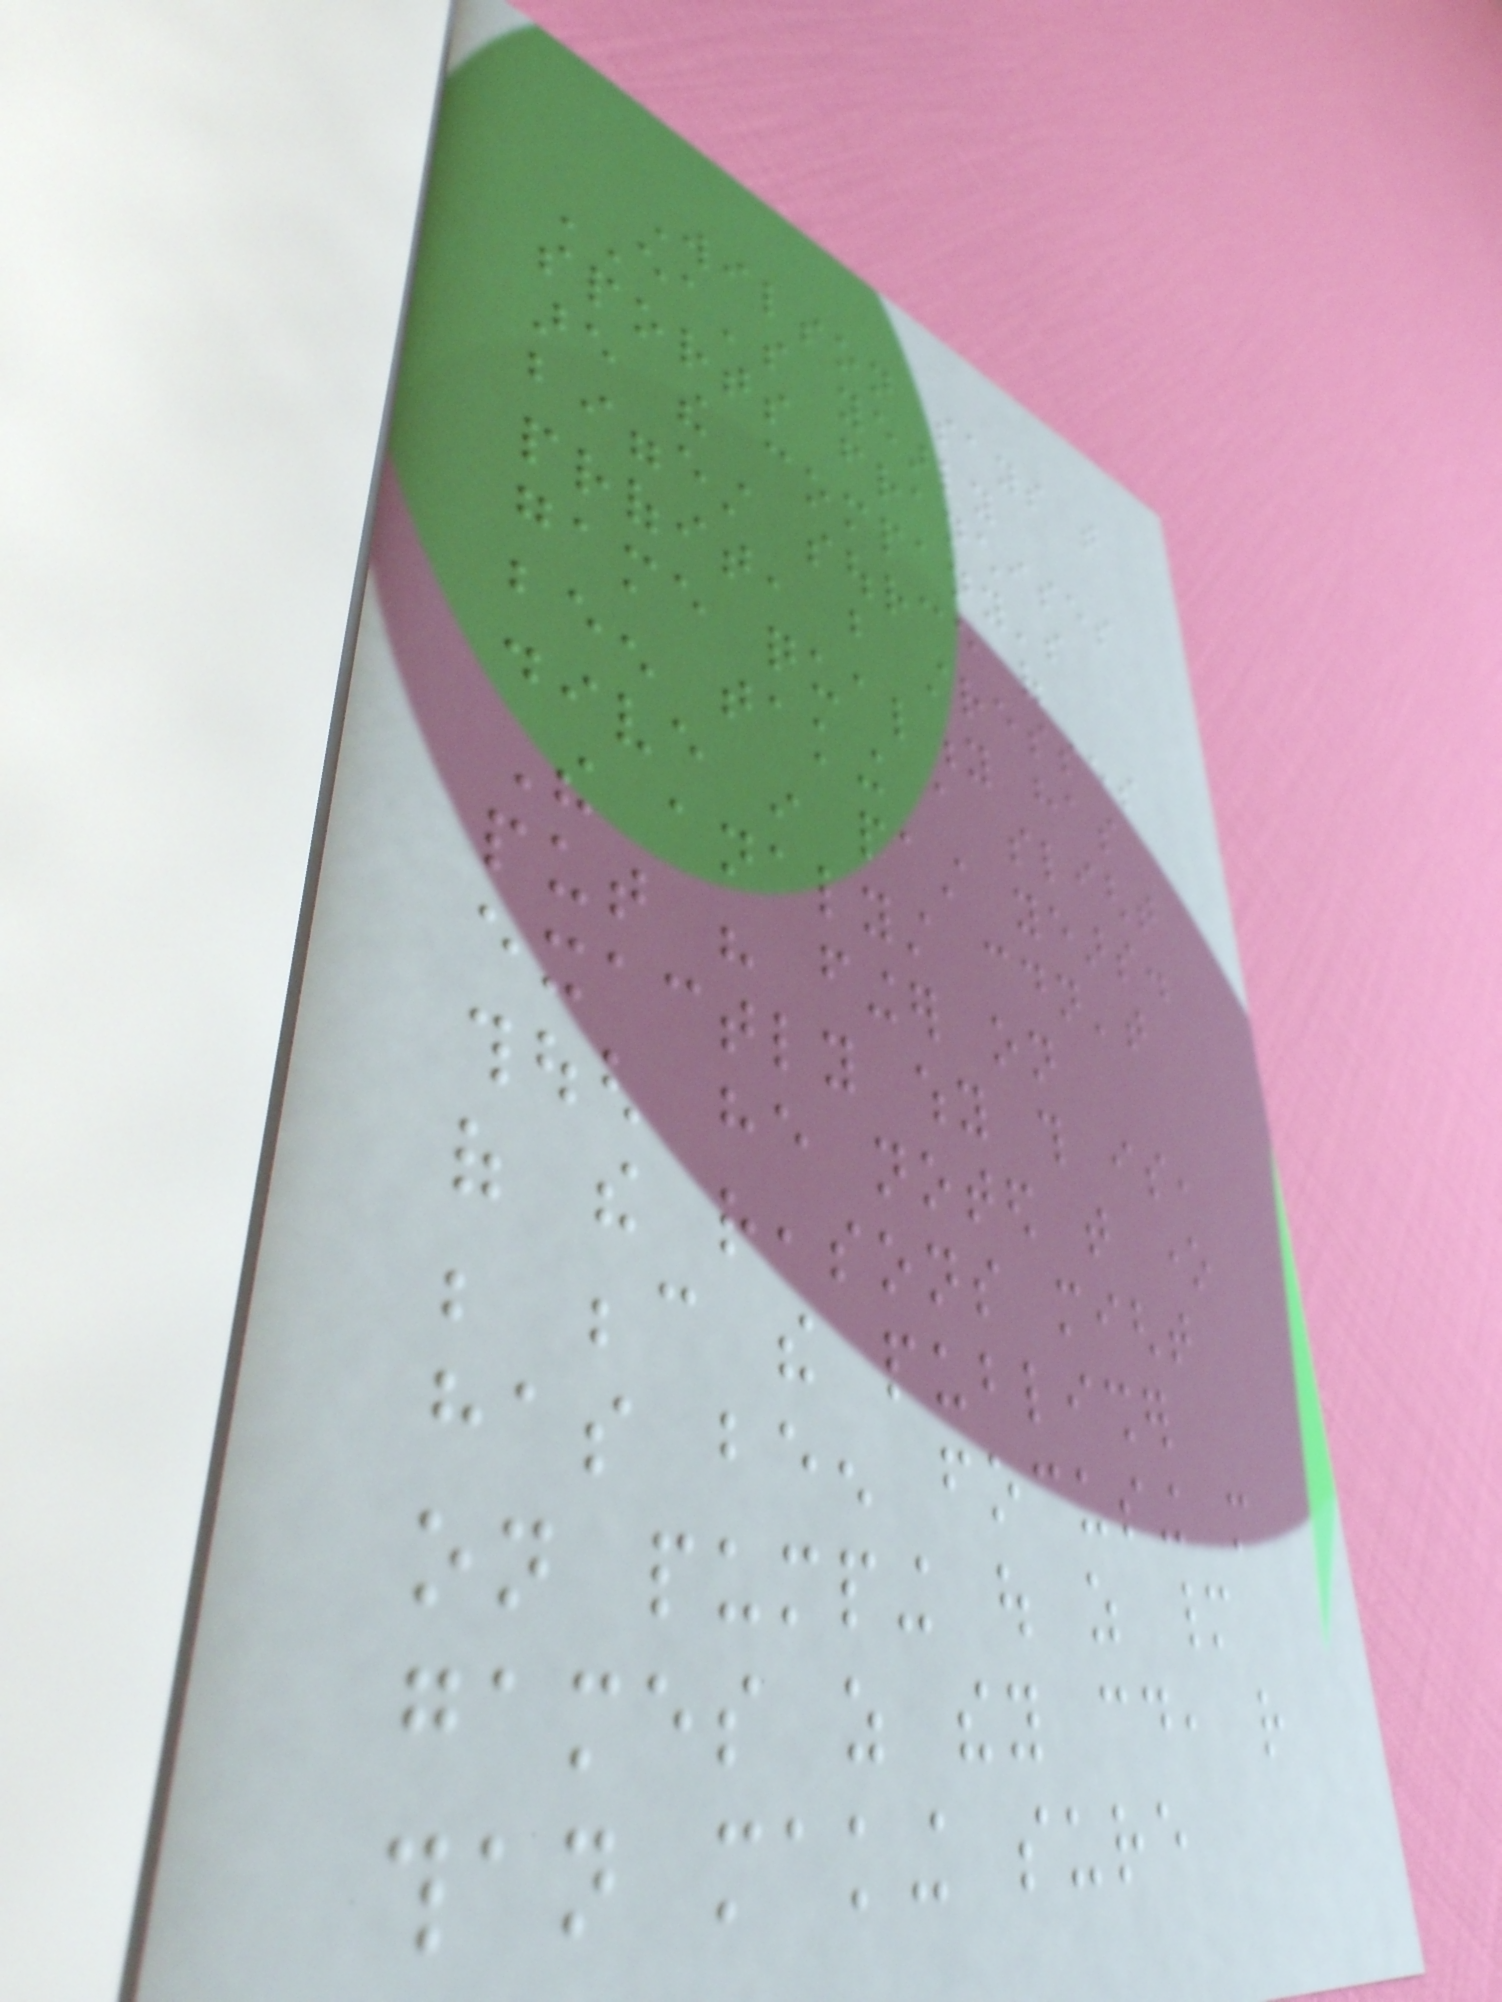Wilson says that
EA's yearly
sports franchises
are the company's
biggest source of
profit, but stresses
game quality has
been taking a slight
dive in past years.
The analyst couldn't
put his finger on
exactly why this is,
though he noted that one
of the reasons might
be because the publisher
has been focusing more
on pumping out as many
games as they could, rather
than making sure
